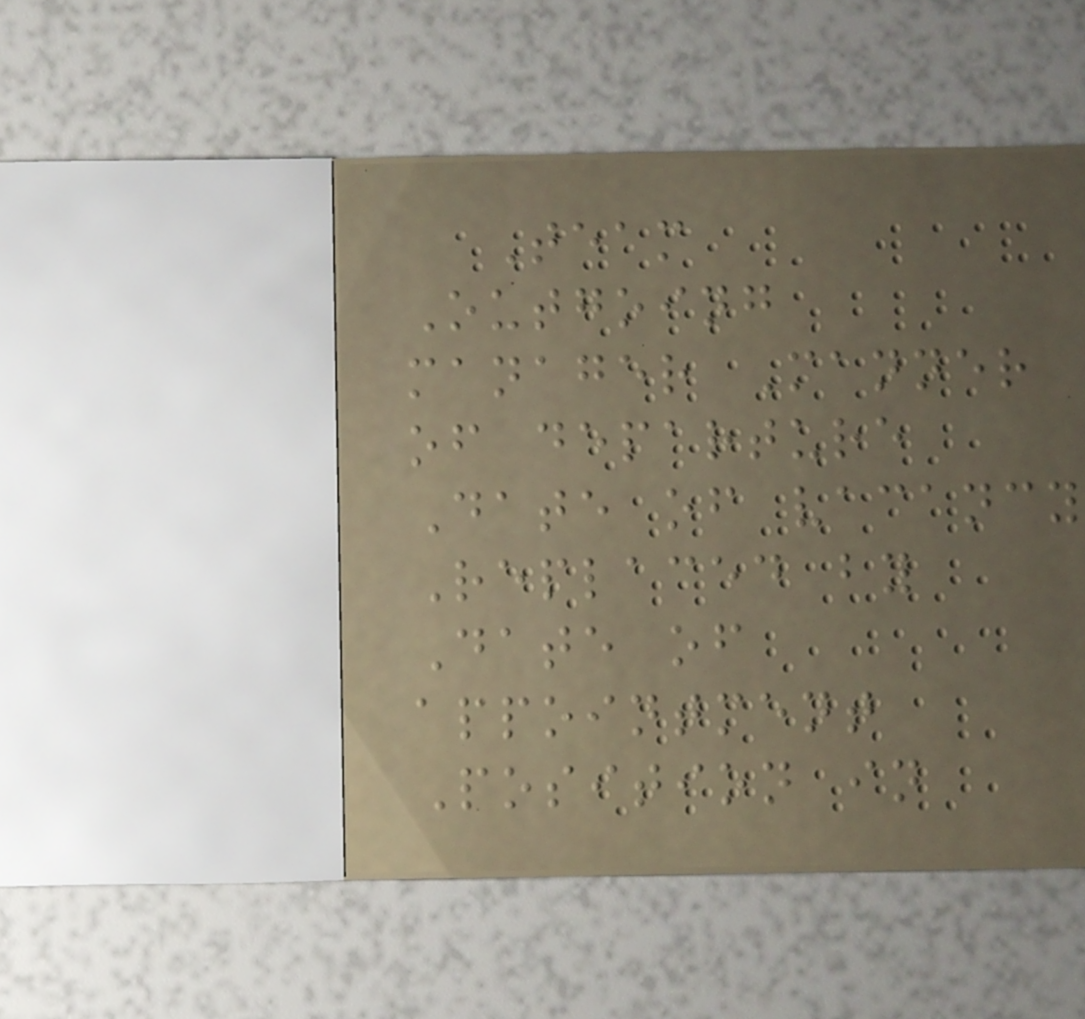Team
Outgoing
manager Manner
of departure
Date of vacancy
Replaced by
Date of
appointment
Position in
